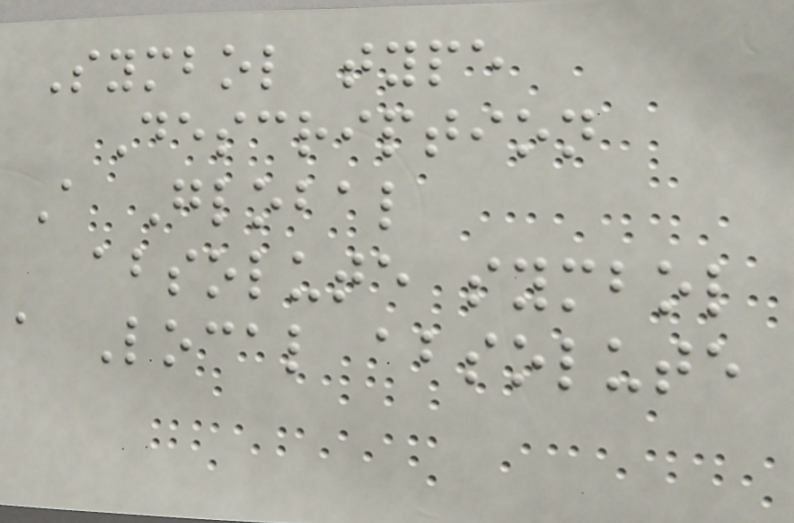Symbol type
Description
A Global
absolute symbol
a Local absolute
